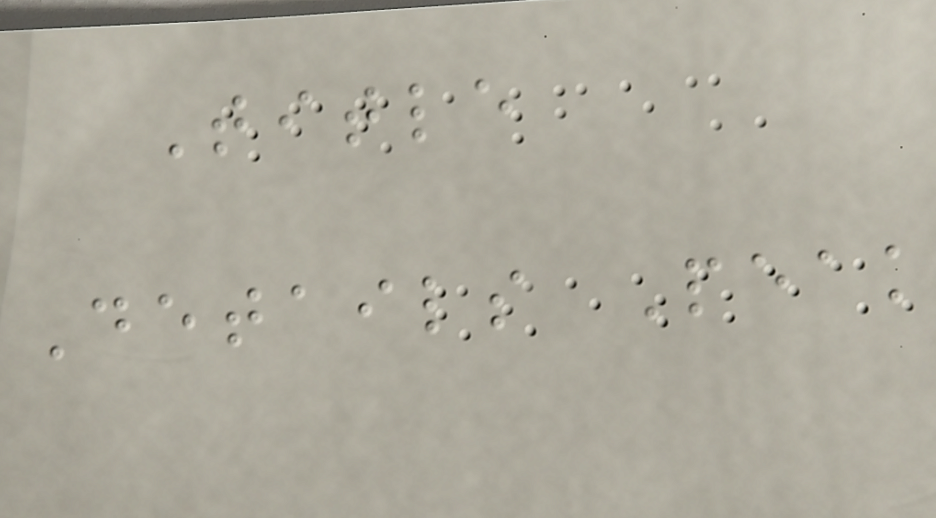Title
Details Peak
